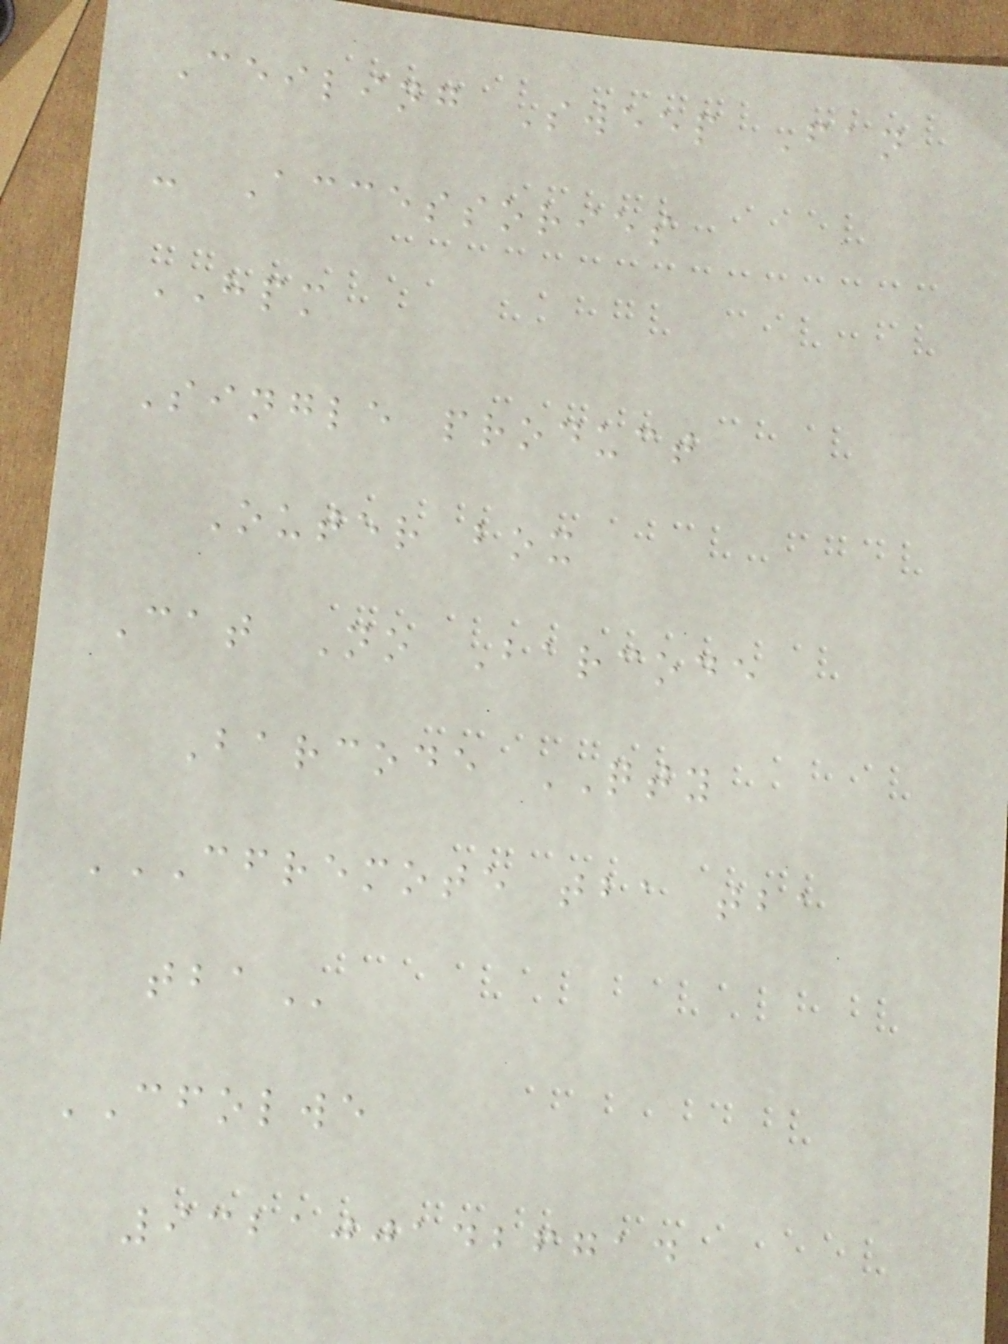Ceiling Sweep Fan
- Accessories
HPM
Single product
Outer box
Cat No Barcode
Barcode QTY
CFREMOTE TBA TBA
TBA
CFOLWE
9321001426714
